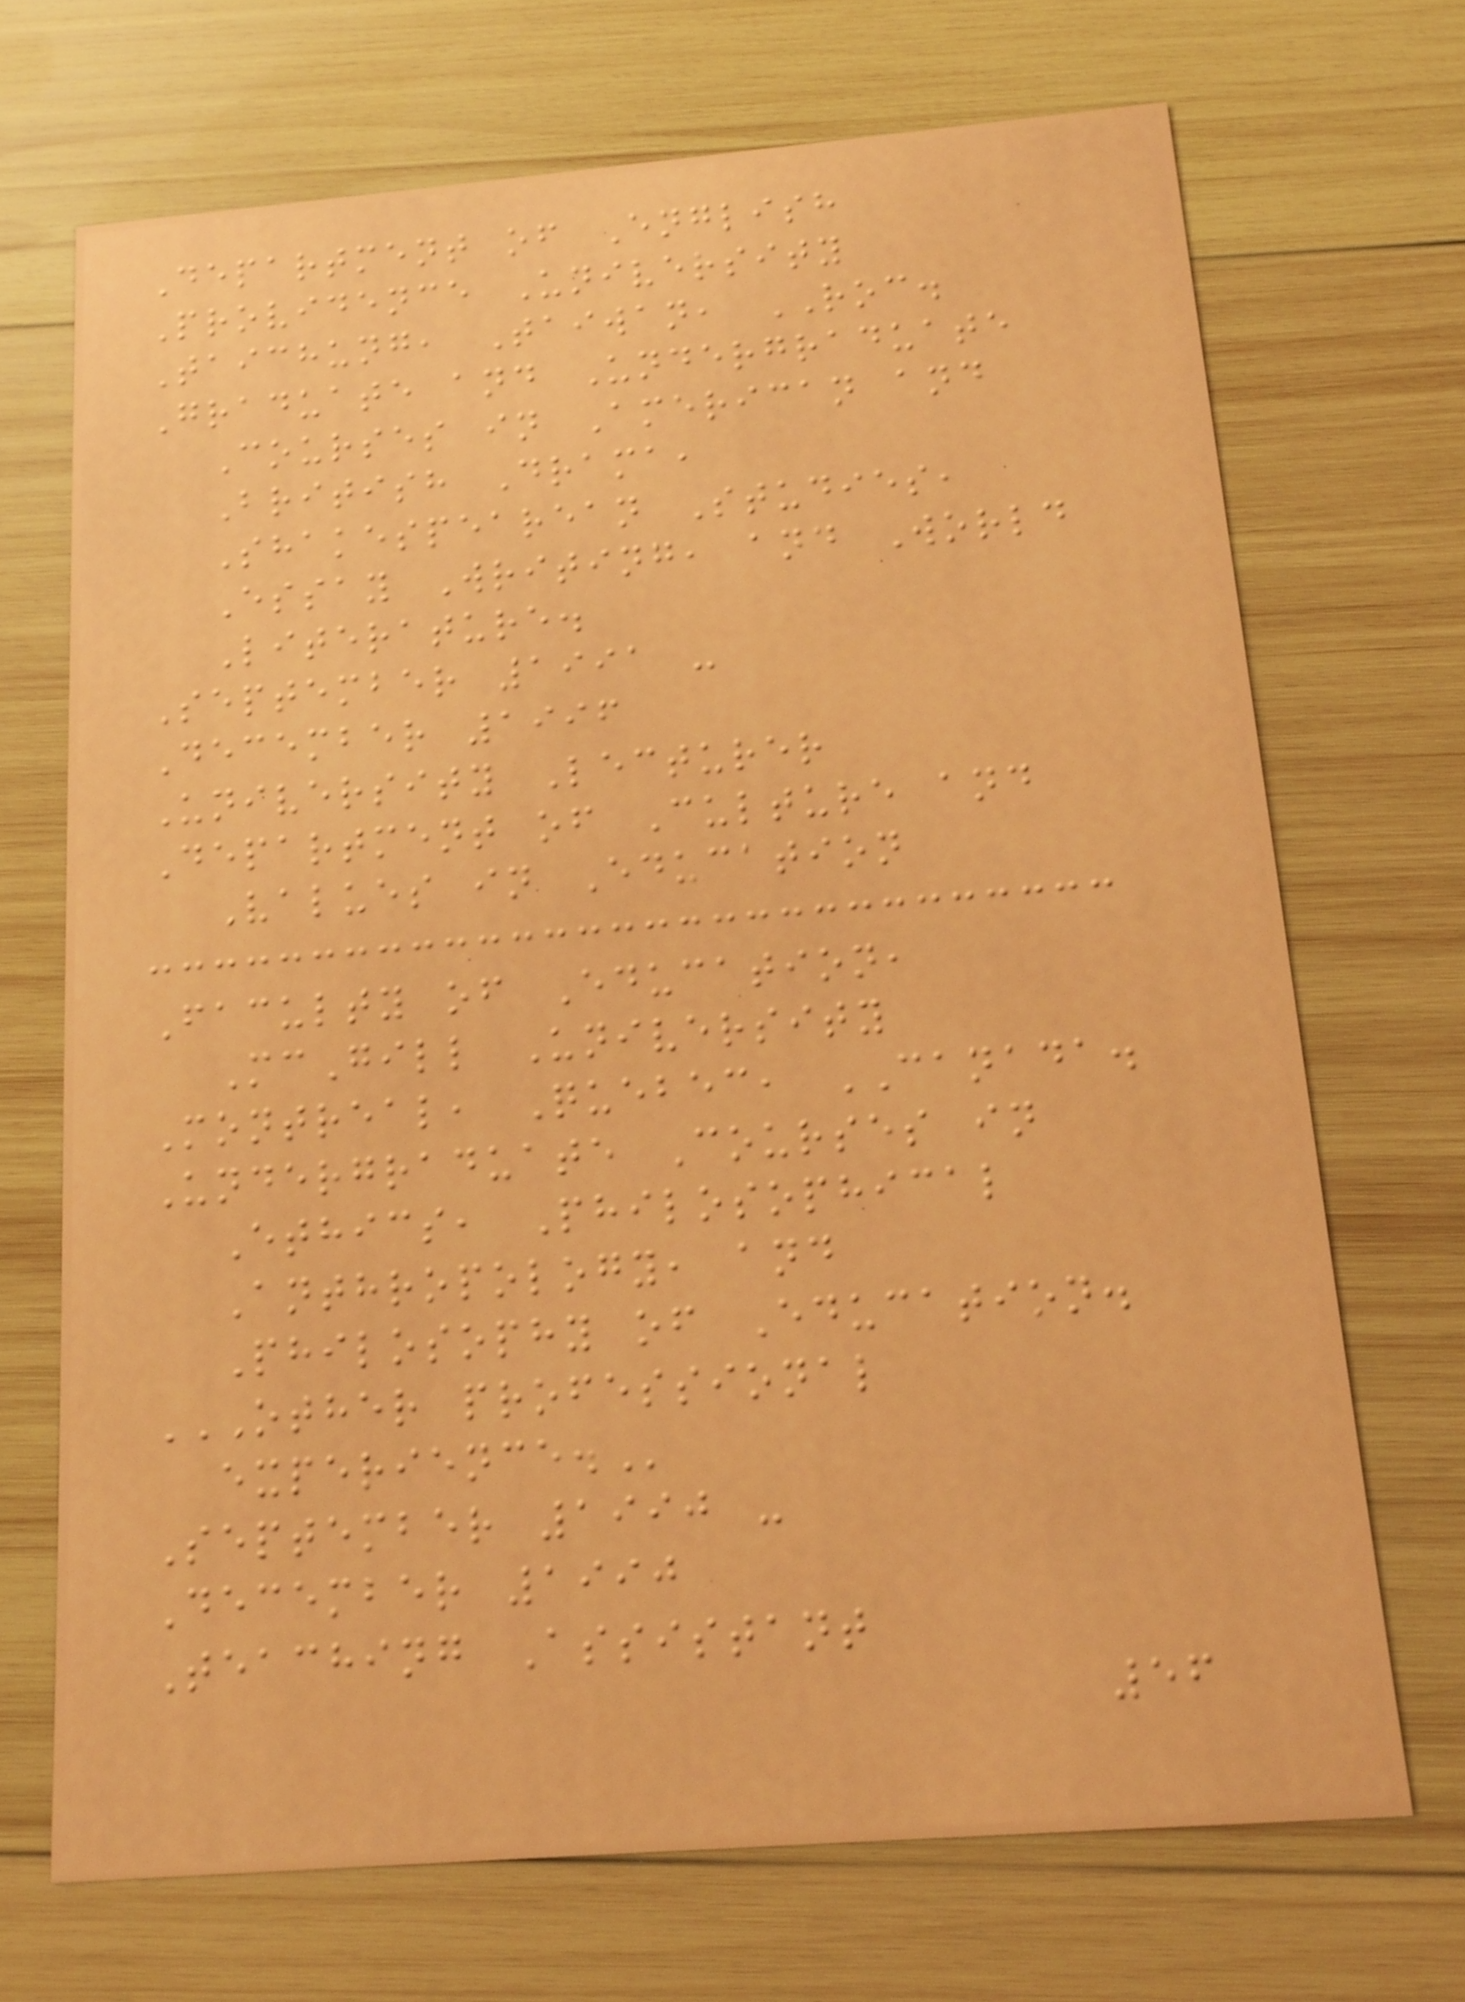Department of English
Providence University
Taichung, Taiwan, ROC.
Graduate and Undergraduate
Courses in American and
British Drama,
Shakespearean Studies,
Essay Writing, and World
Literature.
September 1991 -
December 1996
University Lecturer
Department of Culture and
Values in Education
Faculty of Education,
McGill University
Montreal, Quebec, CANADA.
Undergraduate Courses in
Ethics, Philosophical
Anthropology, and
Philosophy of Education.
OTHER PROFESSIONAL
EXPERIENCE.
September 1990 -
December 1990
Teaching Assistant
56
